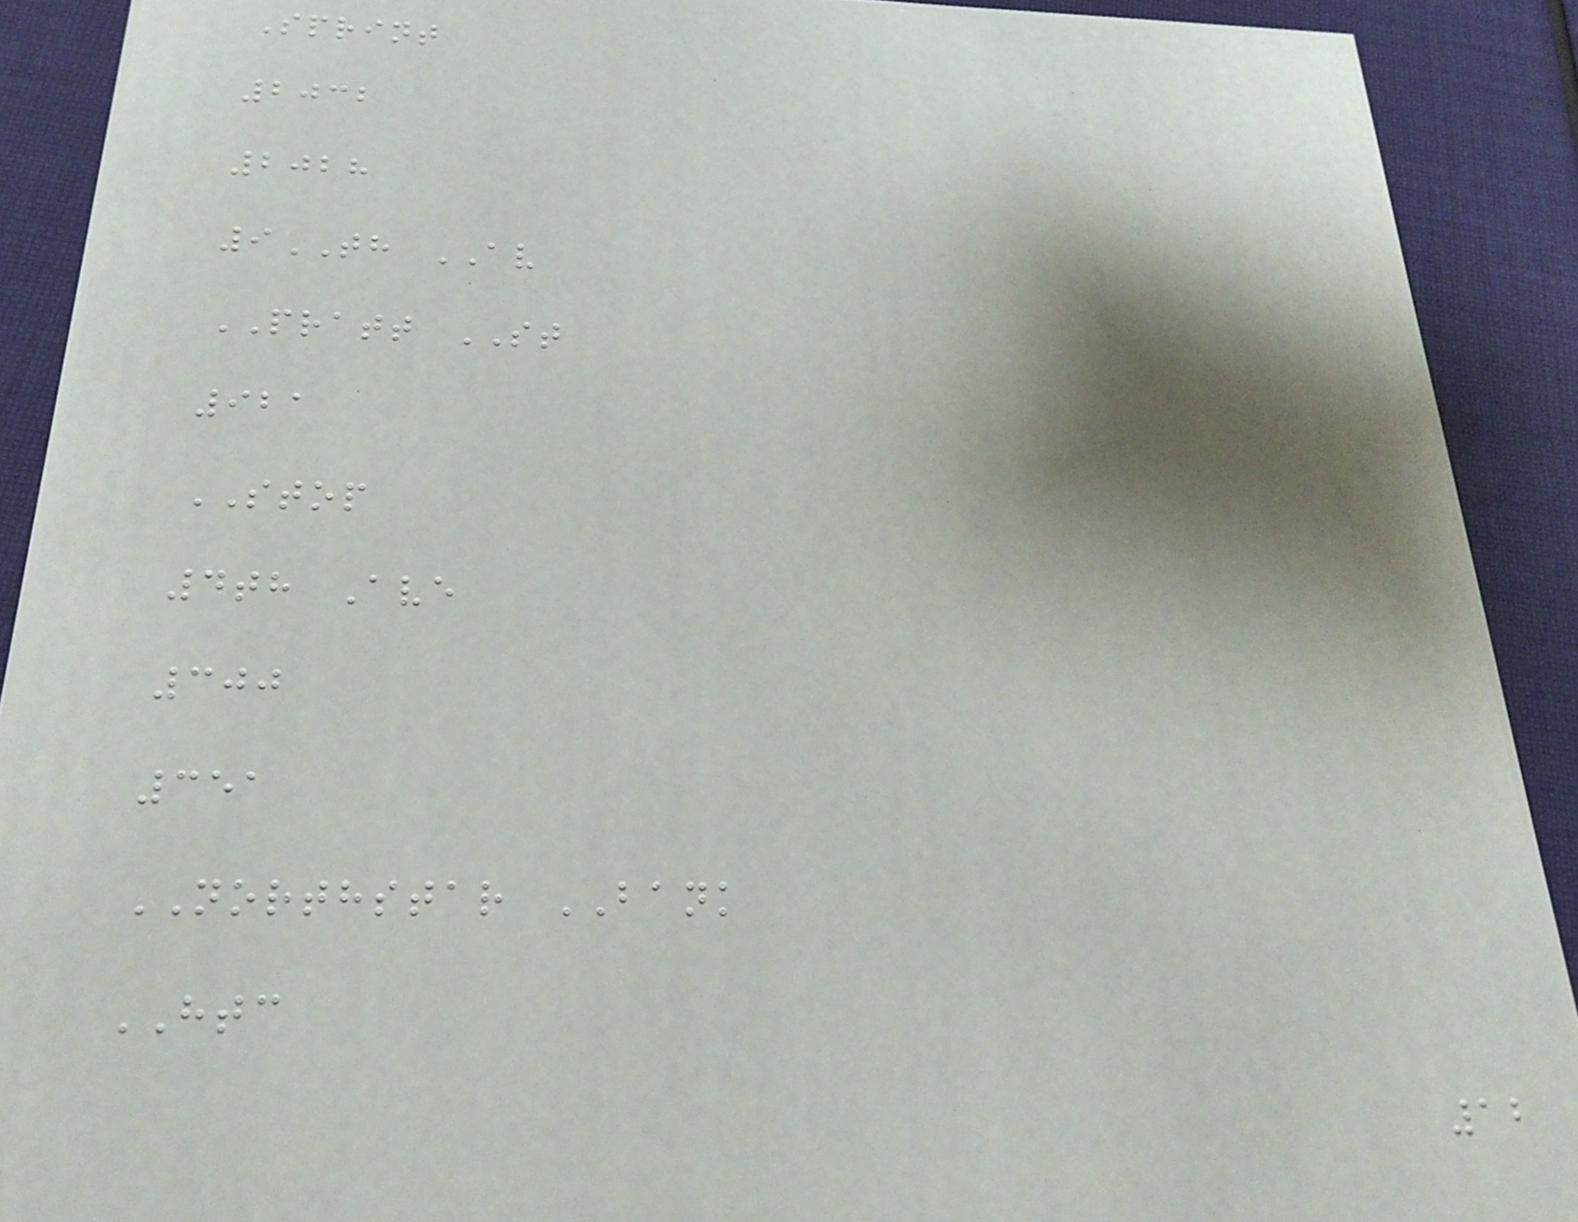Sprint
2032
2028
9TH AV
PRATT ST
921
STOP
4th Ave
300
351
NORTHSTAR BANK
HTC
12
